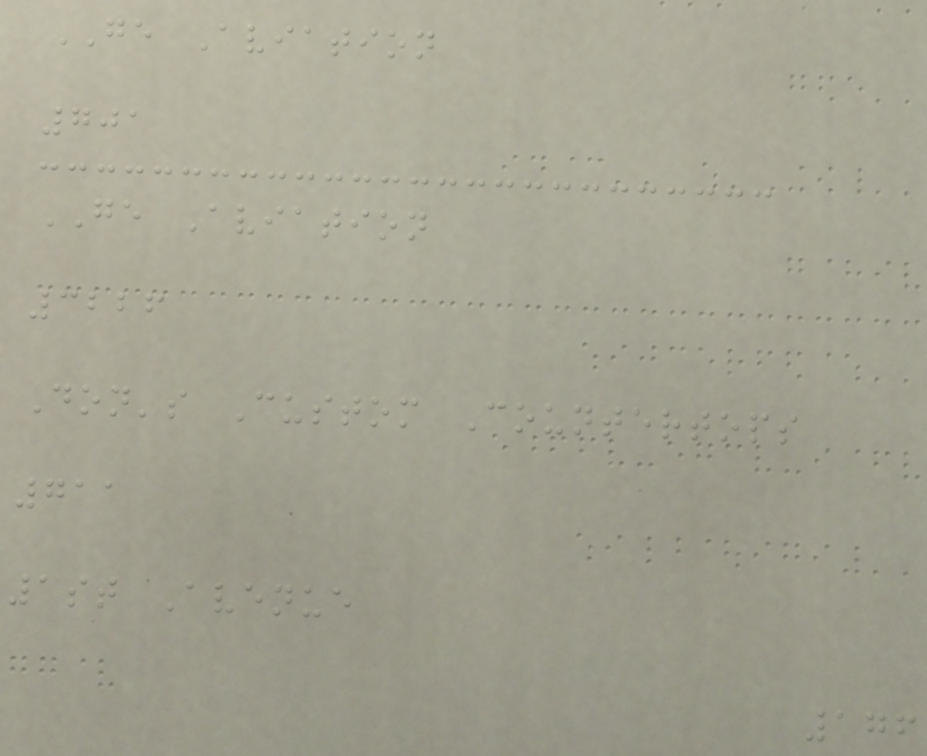GE Aviation
701
GE Aviation
3226
Don's Custom Countertops
711
1st Avenue
176
